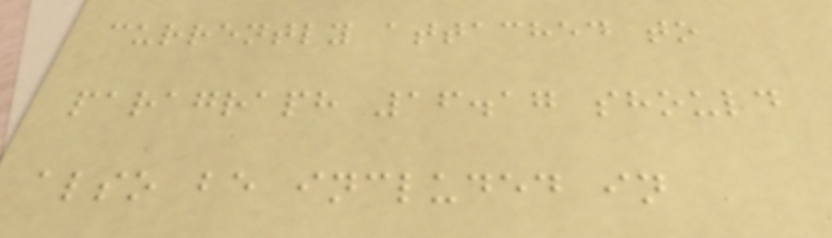currently attached to
paragraph 16.17 should
also be included in
